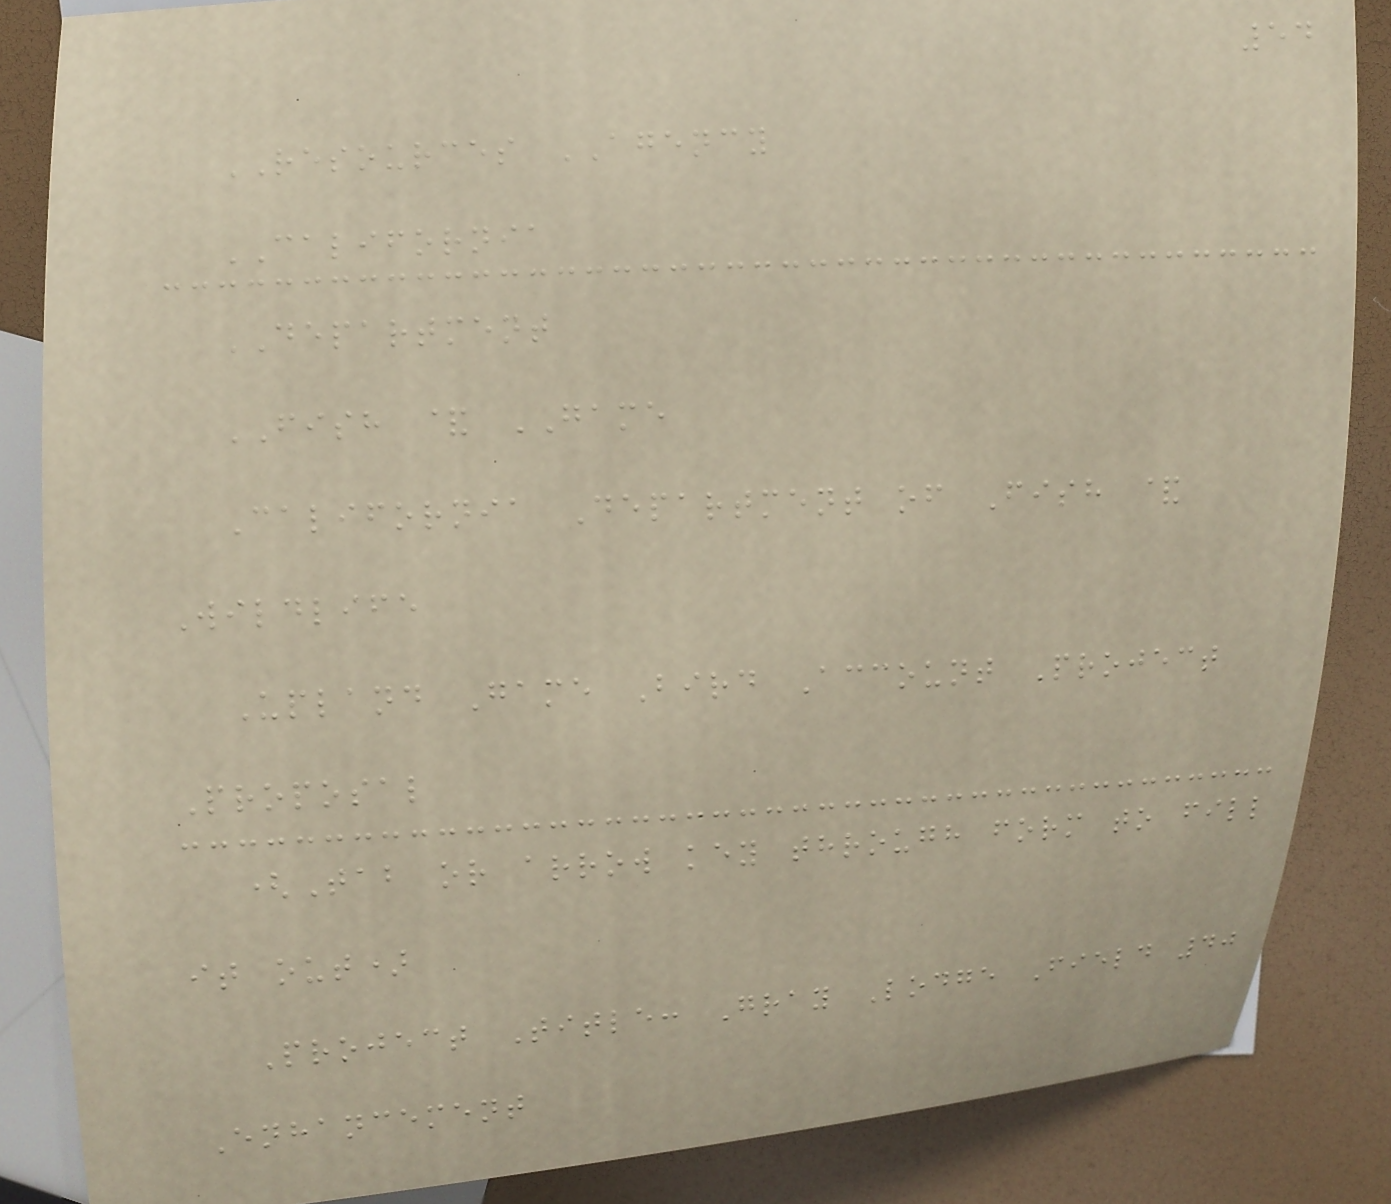54
RESOURCES AGENCY
CALIFORNIA
DEPARTMENT
FISH & GAME
California Department of Fish &
Wildlife
Upland Game Bird Account Project
Proposal
(Tab or arrow key through form to fill
it out)
Project Title: Gray Lodge Field 40
Enhancement
